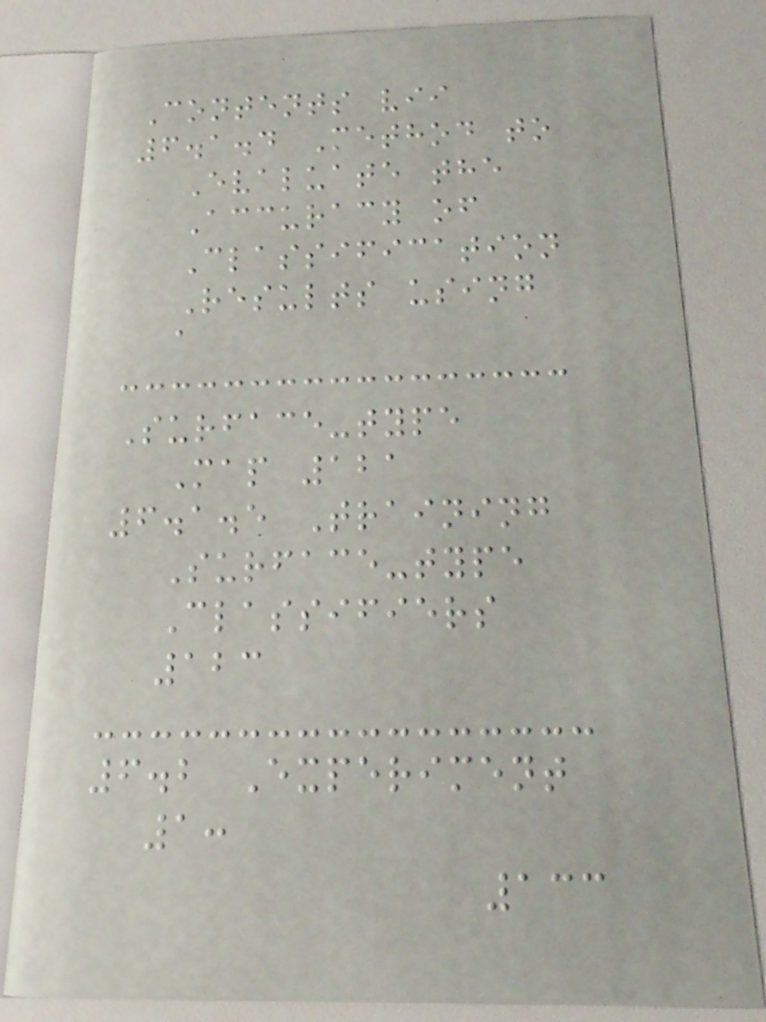Contents vii
6.1.4 Method to
Evaluate the
Accuracy of
Classification
Results using
a
Surface-type
Map 121
6.1.5 Training
Surface-type
Classifiers
123
6.2 Experiment
1:
133
